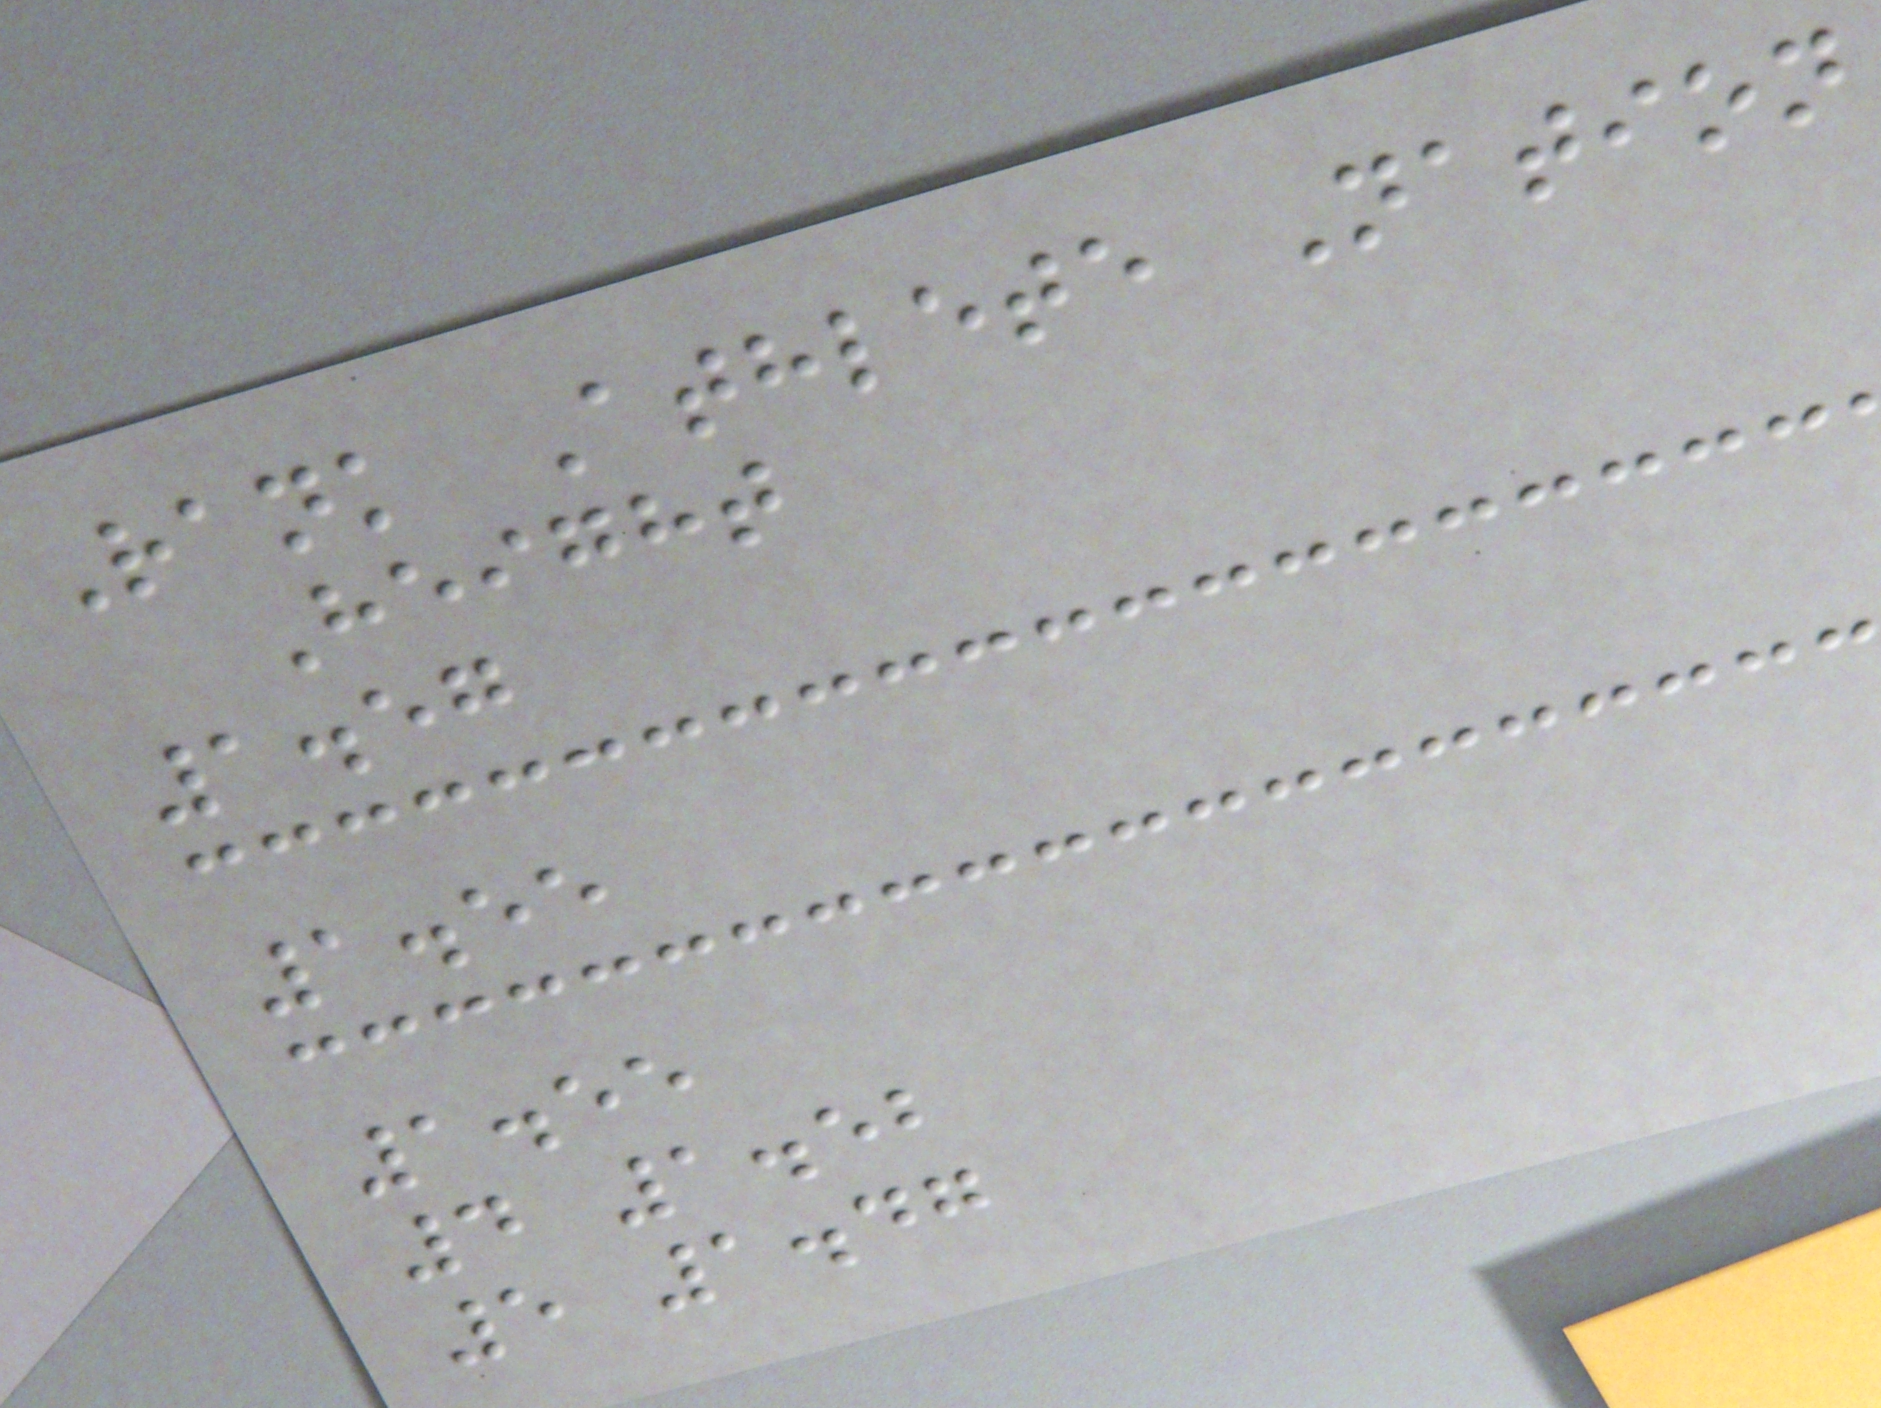Rank Athlete Nation
Height
1.57
1.55
1.55
4 1.52
5 1.47
